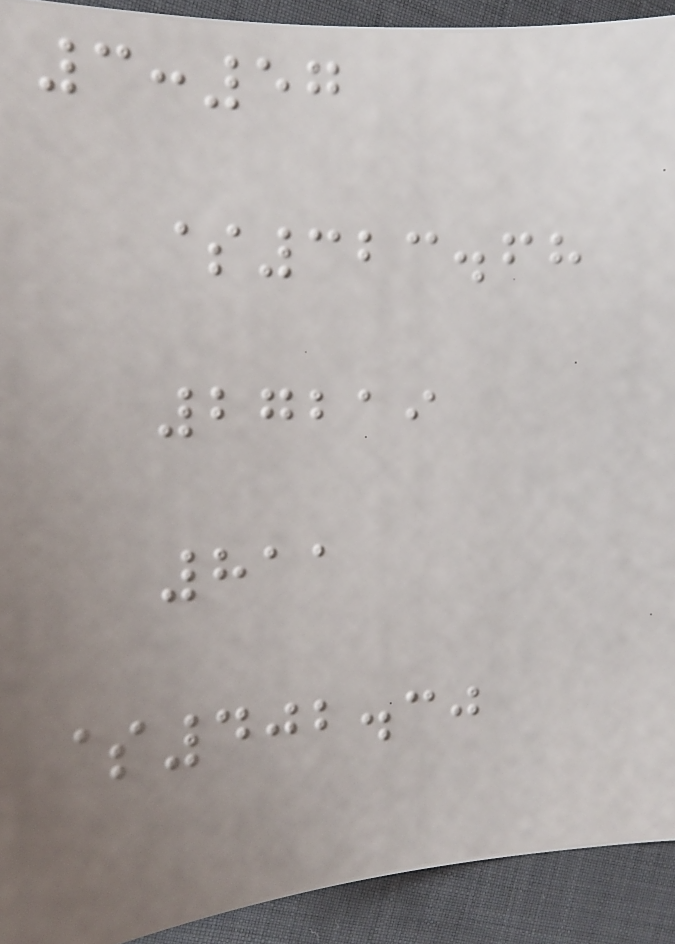3:57
$323.68
27219
811
$402.30
